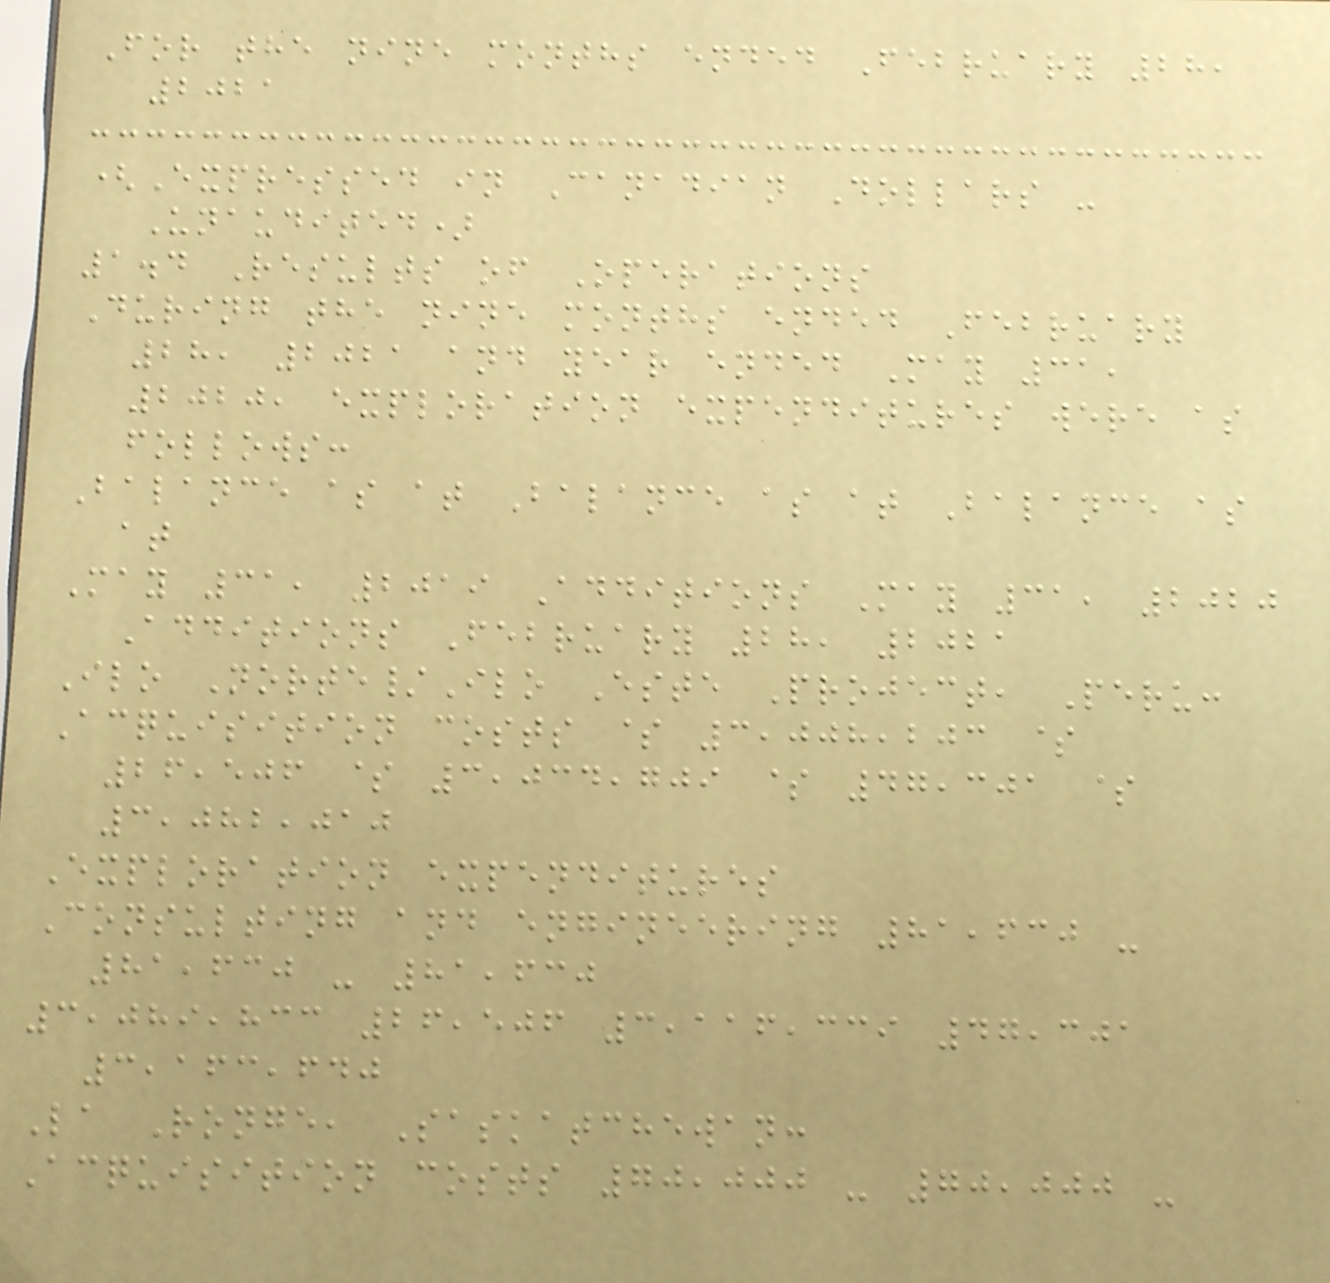For the nine months ended February 28,
2021
(Expressed in Canadian Dollars -
Unaudited)
1.4 Results of Operations
During the nine months ended February
28, 2021 and year ended May 31,
2020, exploration expenditures were as
follows:
Balance as at Balance as at Balance as
at
May 31, 2019 Additions May 31, 2020
Additions February 28, 2021
Ilo Norte/Ilo Este Project, Peru:
Acquisition costs $ 3,008,203 $
26,506 $ 3,034,709 $ 47,301 $
3,082,010
Exploration expenditures
Consulting and engineering 81,630 -
81,630 - 81,630
3,089,833 26,506 3,116,339 47,301
3,163,640
La Ronge, Saskatchewan:
Acquisition costs 70,000 - 70,000 -
